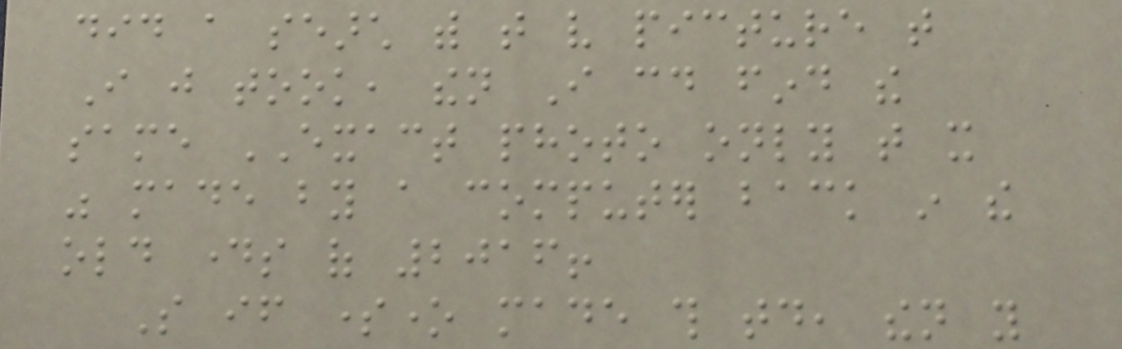did a search with that very picture that
I just took, then I could find the
same EXACT photo only that it
was made by a computer back in the
old days of 2016!
So if someone made this today, then you
